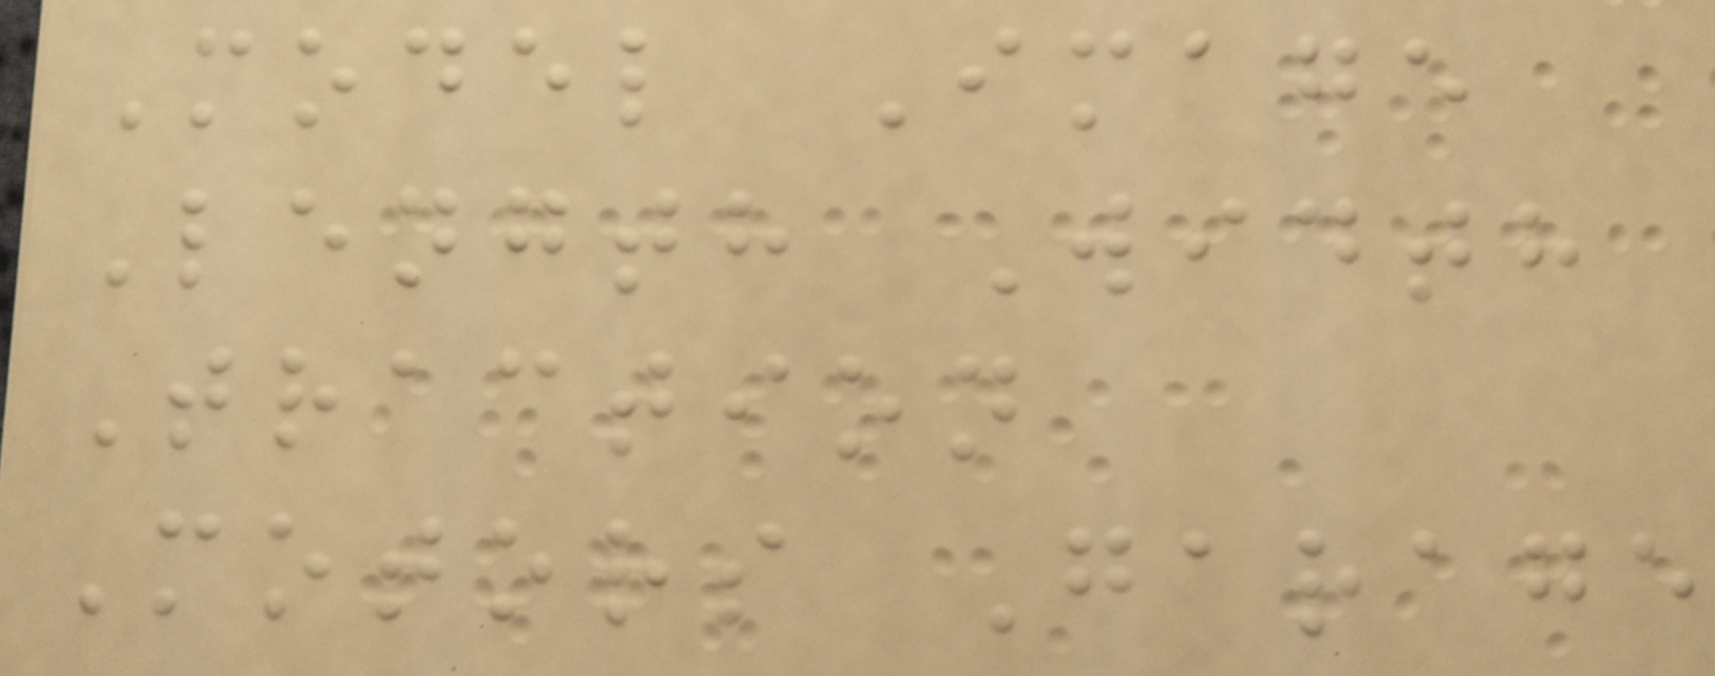Model Image
Length Width
Traction
Motors Garage
